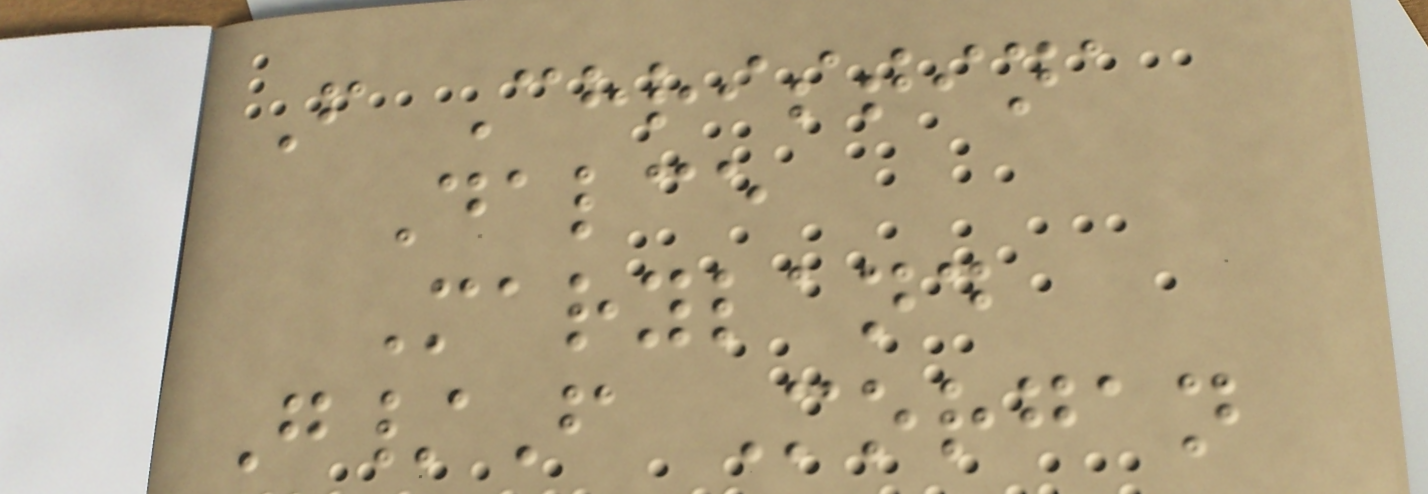F Christina
Dalce
Maryland
G/F Morgan
